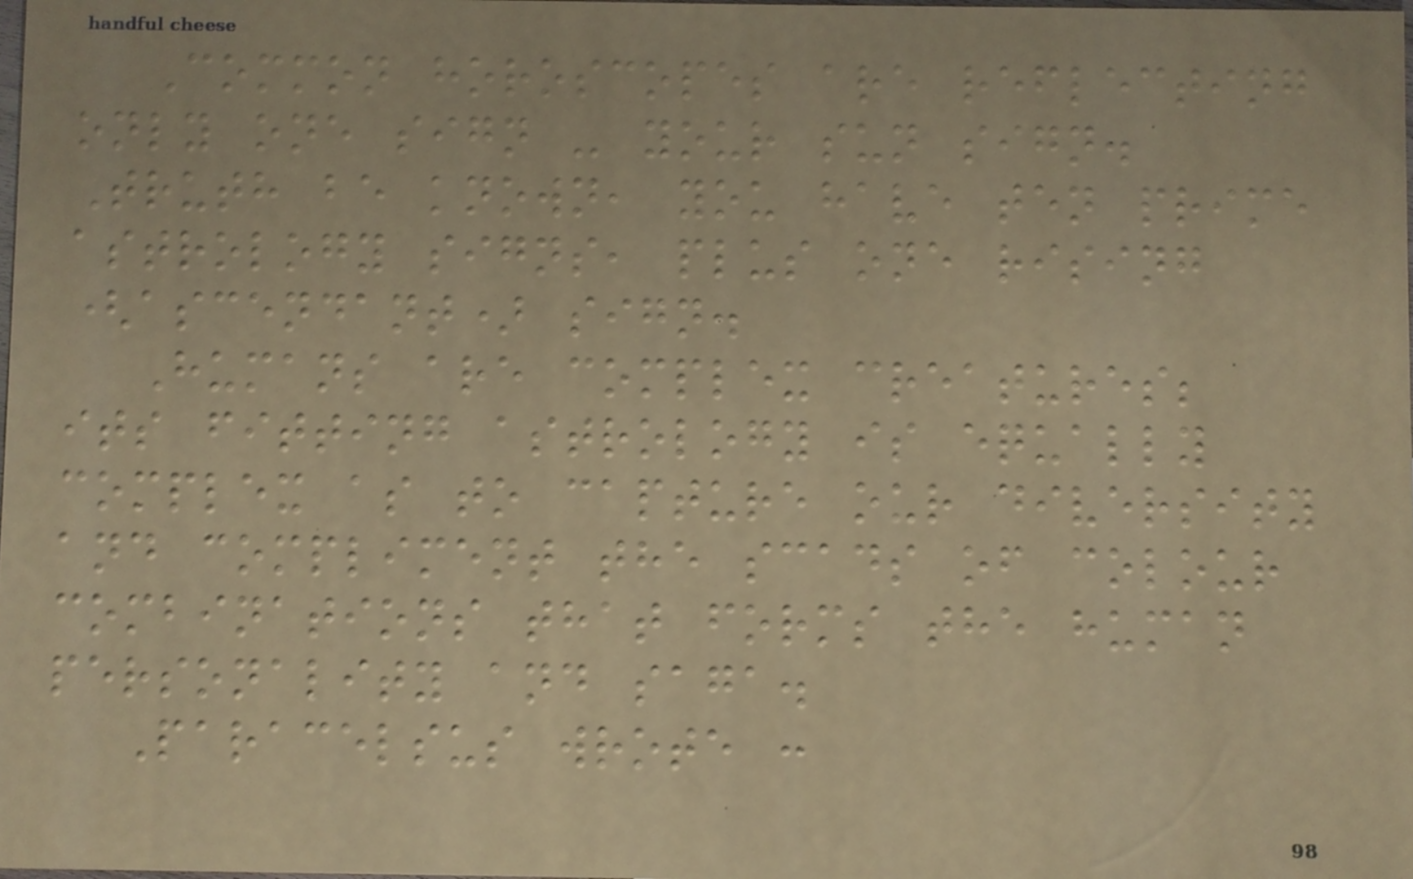Common horoscopes are reflecting
only one sign - your sun sign.
Truth be known, you have ten prime
astrology signs, plus one rising
(ascendant) sign.
Humans are complex creatures;
its fitting astrology is equally
complex as to capture our diversity
and compliment the scads of colour
combinations that forms the human
personality and saga.
Paracelsus wrote :
